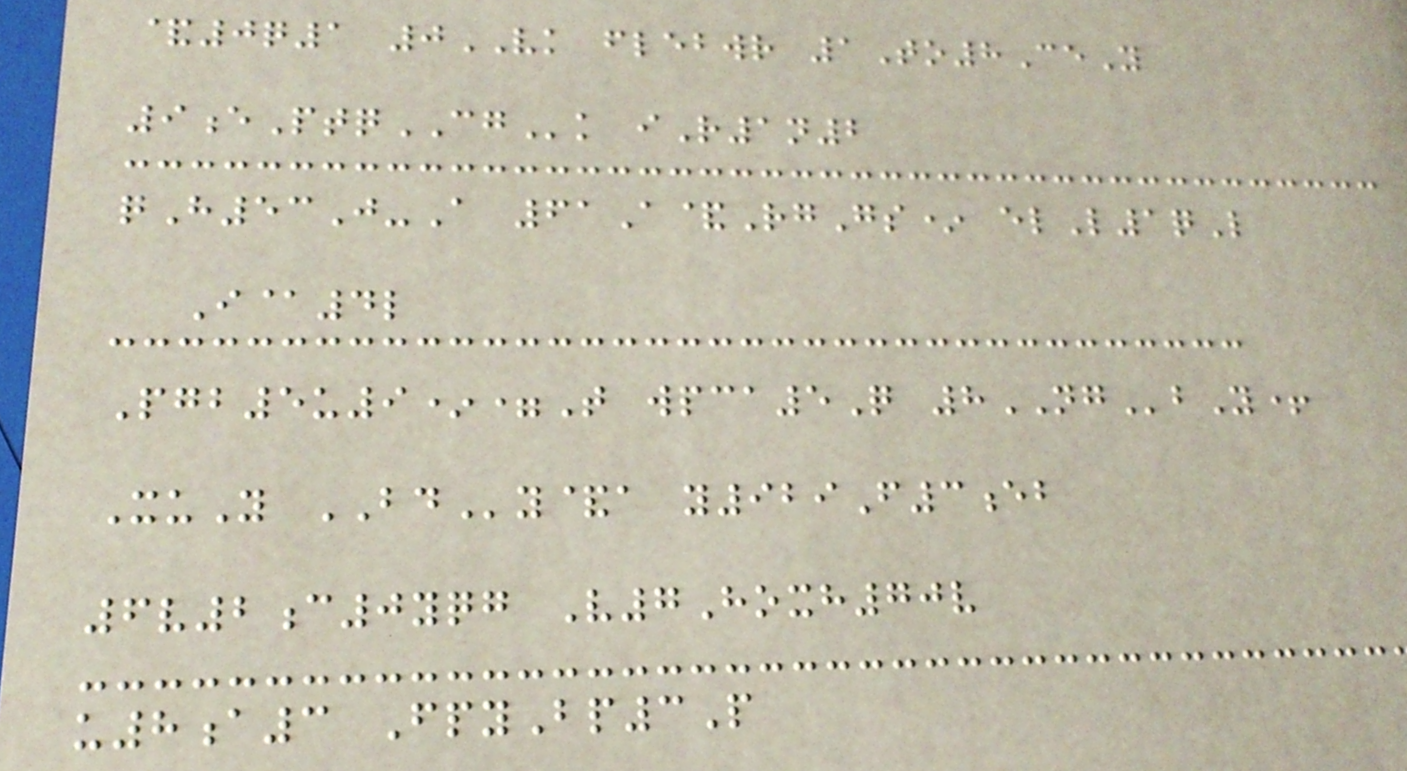&0q1 0VK flebwr 1To8CeY
9ePtqCGk iR1n2
qH53J-A 61A&RgGs* elL1qL
I@4l
Pgb5u9*=T wpca5Q 8NGbY+
XuY BDy&a y929F3eb
6v2c0yqg V7Hoxh70v
u8a3 FpyBp3P
